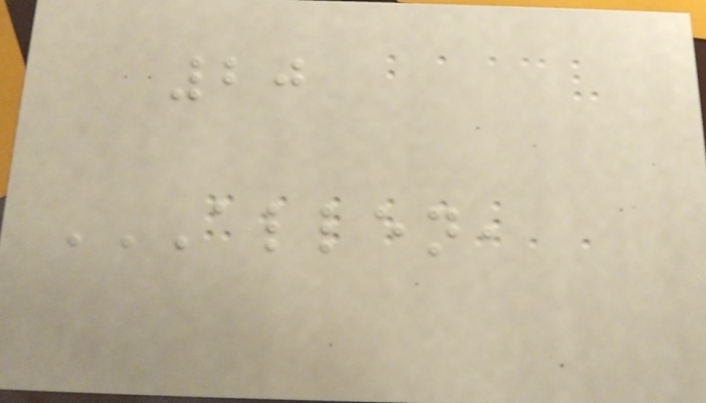20
ALLEN,
